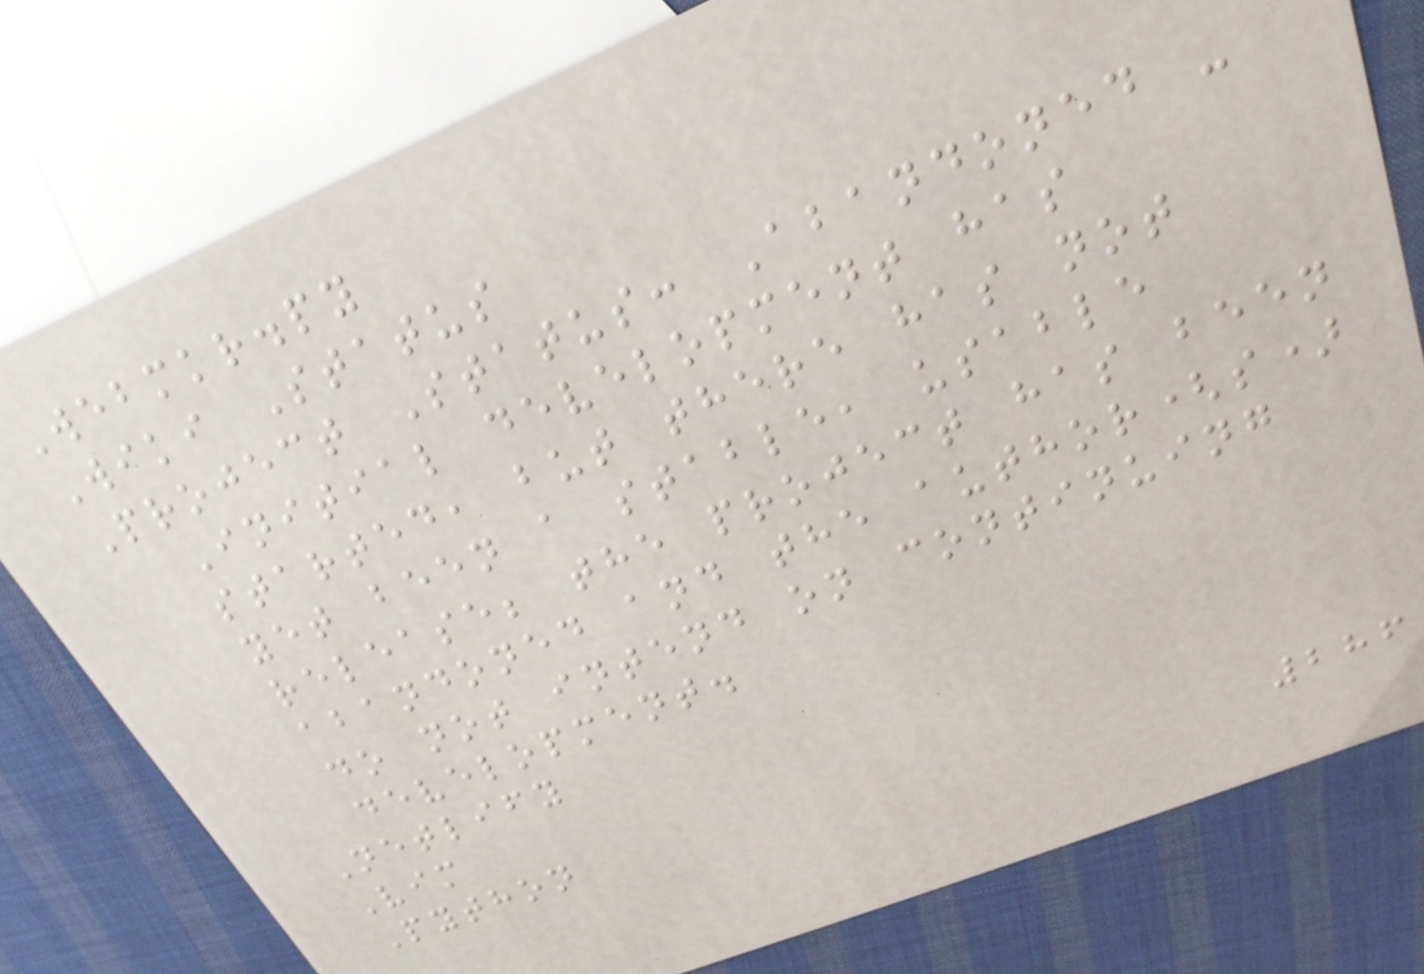Webmkr.py
Wiki Status
Project Status: Abandoned -
Initial development has
started, but there has not
yet been a stable, usable
release; the project has been
abandoned and the author(s)
do not intend on continuing
development.
Netlify
Vim
Python
286
